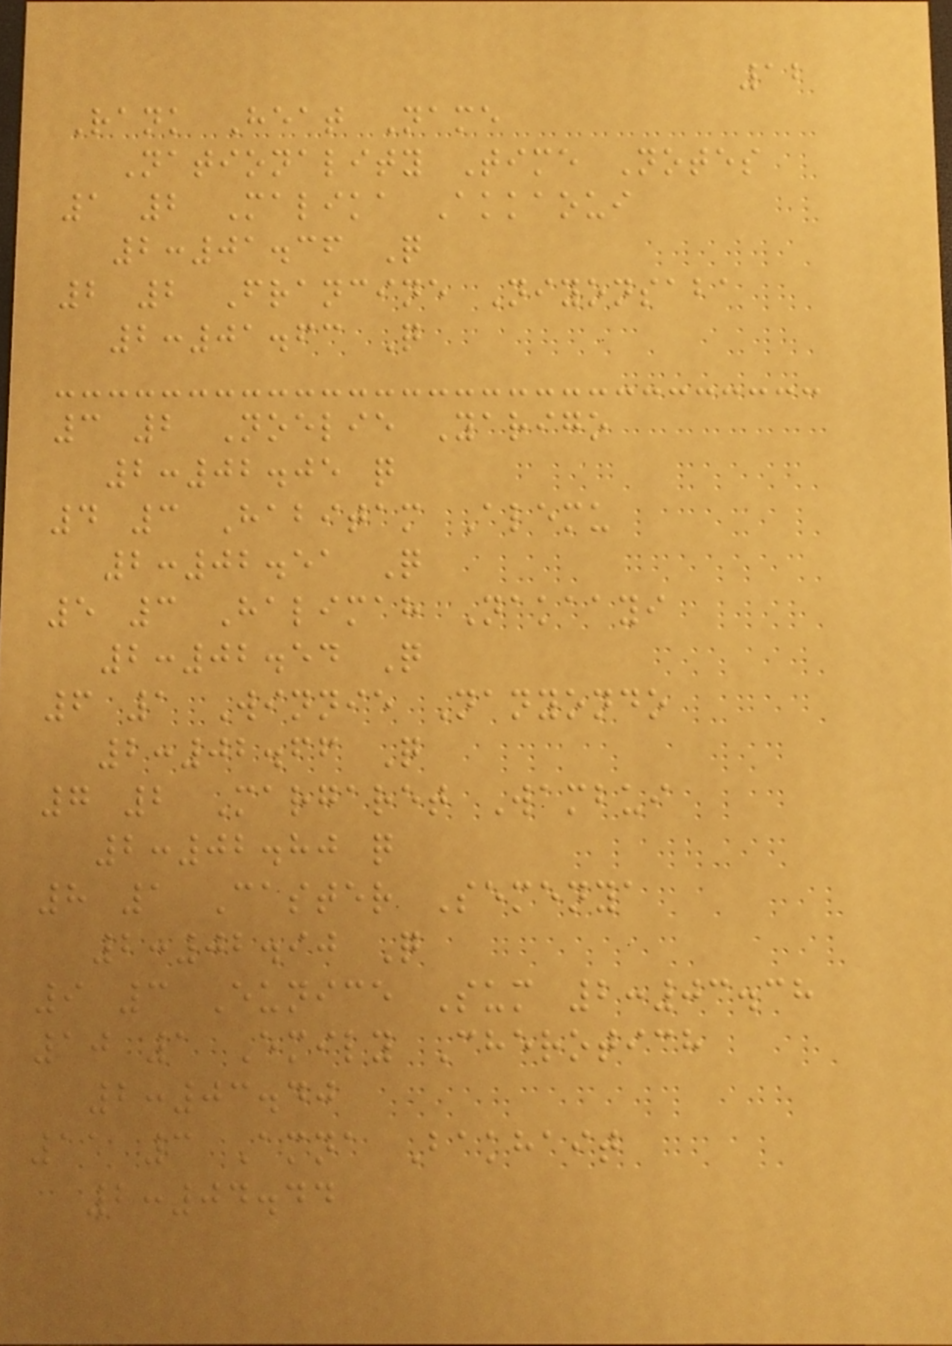12
Rank Heat Name
Nationality Time Notes
1 2 Malika Akkaoui
2:01.36 Q
2 2 Francine Niyonsaba
2:01.63 Q
3 2 Noelie Yarigo
2:02.05 q
4 3 Habitam Alemu
2:02.51 Q
5 3 Halimah Nakaayi
2:02.54 Q
6 1 Winnie Nanyondo
2:02.66 Q
7 2 Margaret Wambui
2:02.80 q
8 1 Caster Semenya
2:02.90 Q
9 3 Eunice Sum 2:03.38
10 1 Emily Cherotich
2:03.40
11 3 Amna Bakhait
2:04.44
